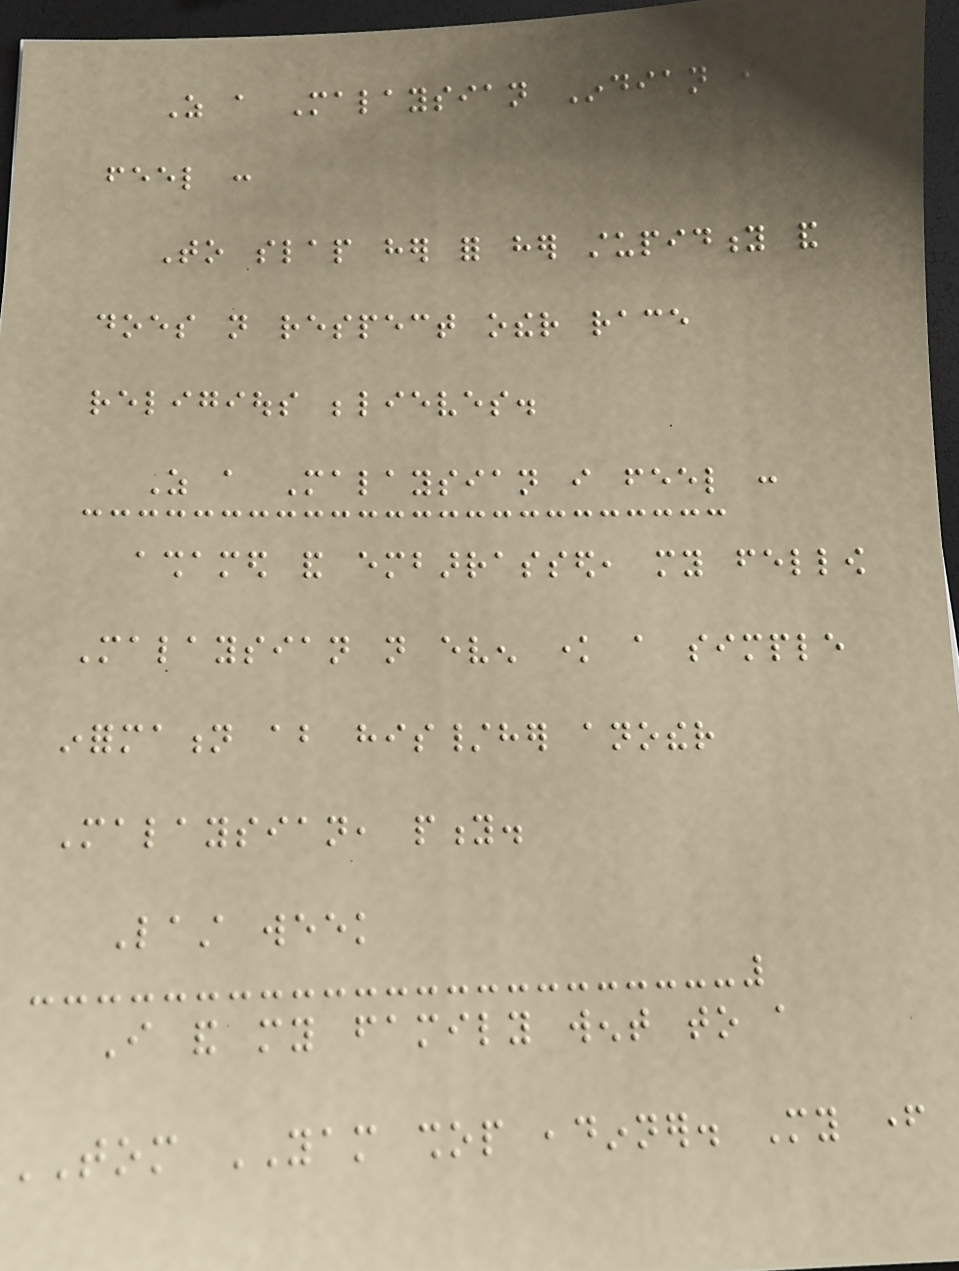As a Malaysian Indian i
feel :
To slap her for her stupidity and
does not respect other race
religious believes.
As a Malaysian i feel :
ashamed and embarrassed, my fellow
Malaysian not even know a simple
information about his/her another
Malaysian, pity.
Last week
I and my family went to a
TOM YAM shop ,dinner. My father
